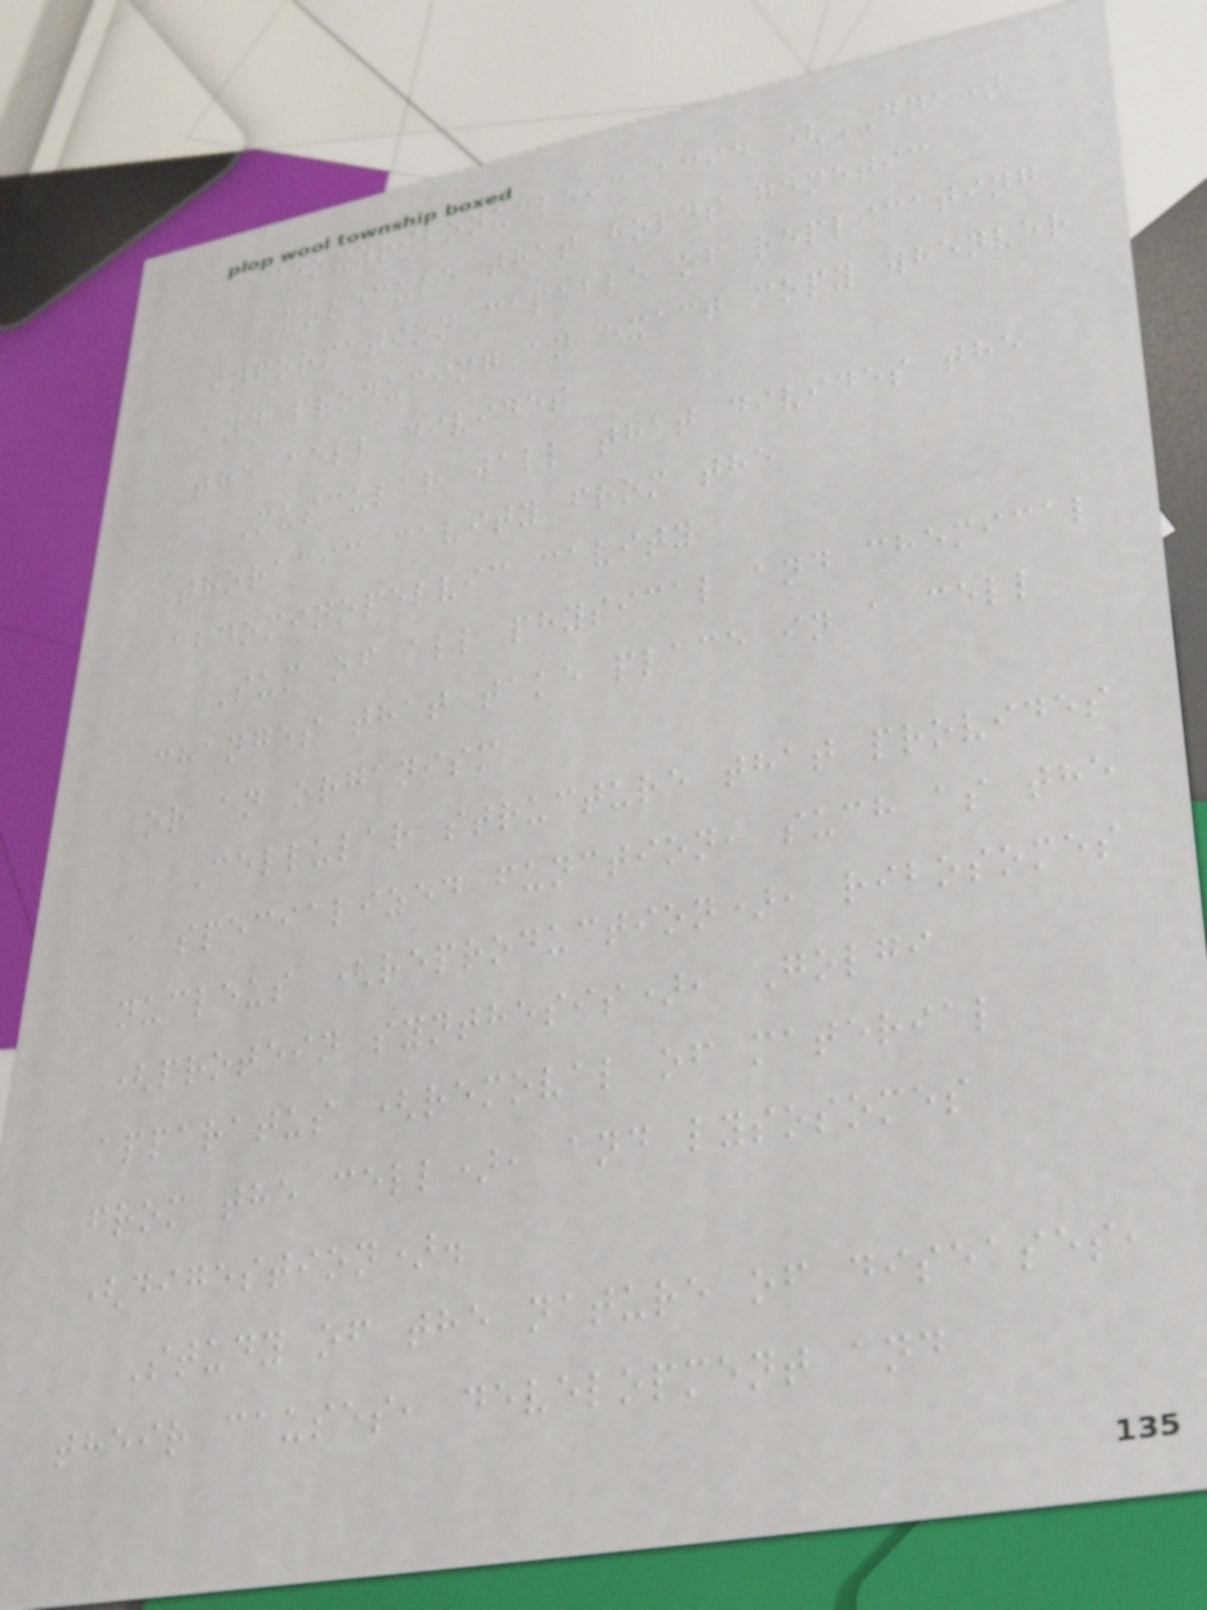deoxyribonucleic acid (DNA)
Molecule that holds genetic
information capable of replicating
and producing an exact copy whenver
the cell divides
Muscular wall that divides the
thoracic cavity from the
abdominopelvic cavity
Sum of all physical and chemical
changes that take place in a cell
or an organism
Cellular structure that provides
a specialized function, such as the
nucleus (reproduction), ribosomes
(protein synthesis), Golgi
apparatus (removal of material
from the cell), and lysosomes
(digestion).
Study of the nature of diseases,
their causes, development and
